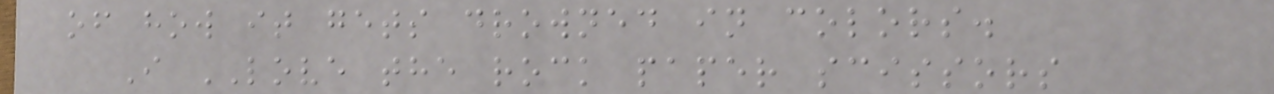of how it gets drowned in colors.
I LOVE the rock paper scissors
